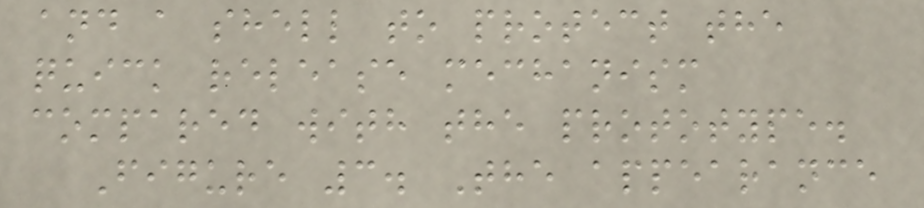and a shell to protect the
quick release mechanism
compared with the prototype.
Figure 3. The appearance
